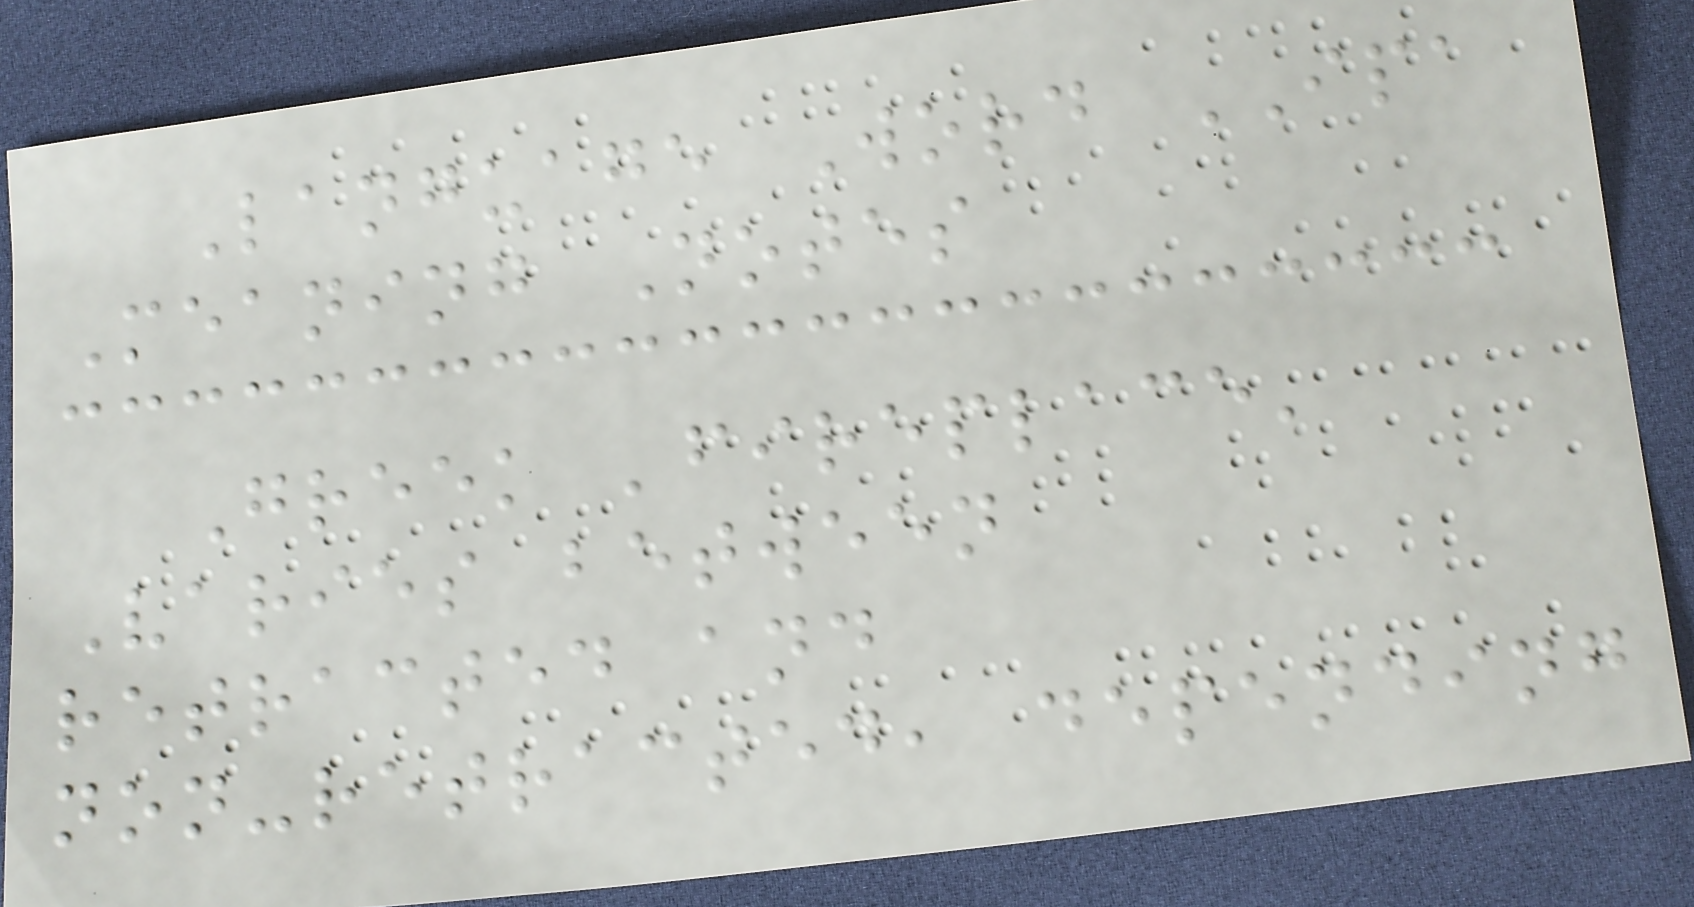Language Word IPA
Meaning Notes
Greek 'fireplace'
Varies between
retracted and
non-retracted, depending
